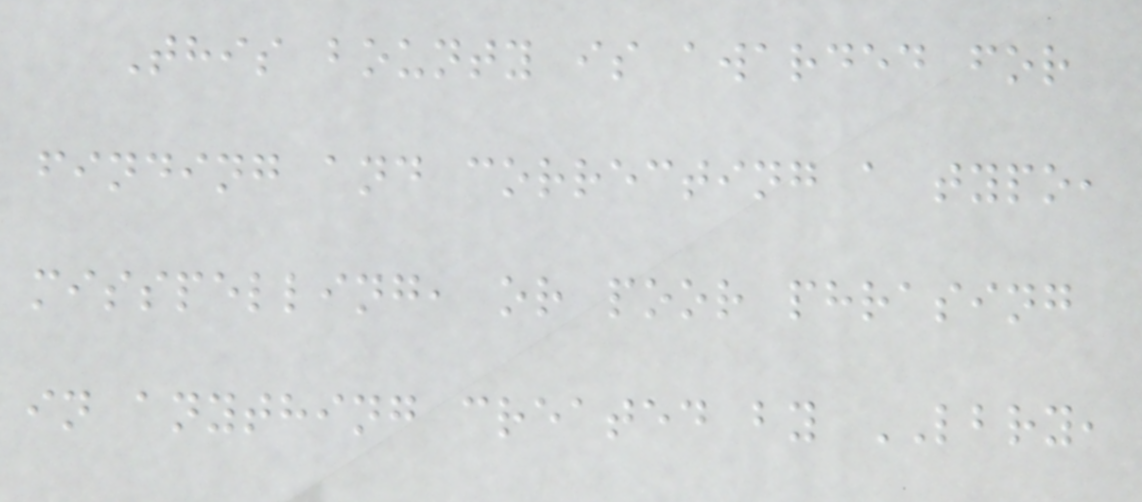This bounty is awarded for
finding and correcting a typo,
misspelling, or poor phrasing
in anything created by LBRY,
